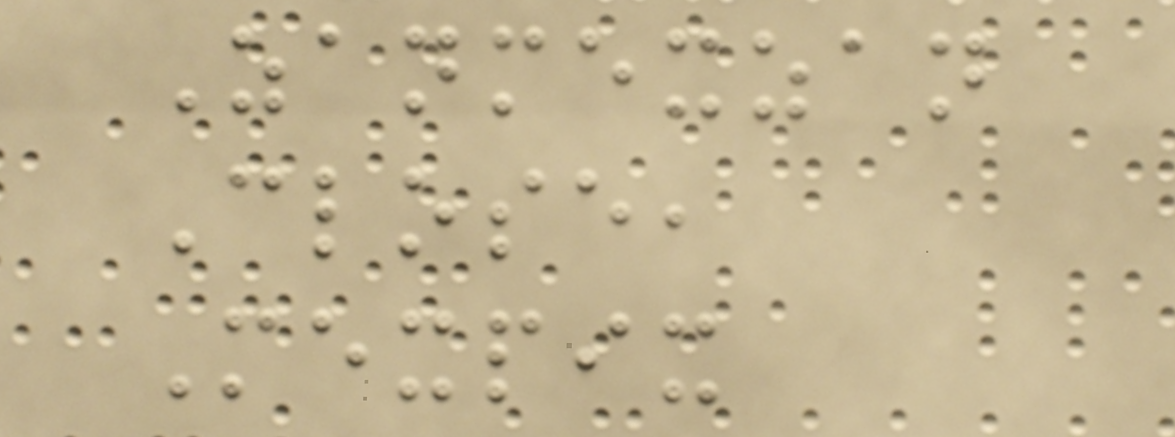Zanmexzan
Close,
Mexpix
